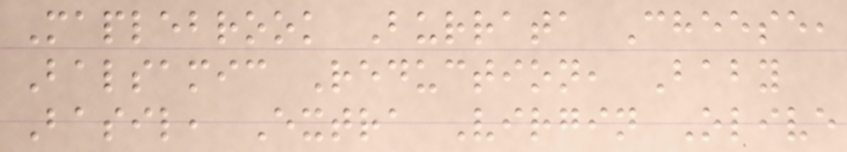Maplebrook Burrata Cheese,
Balsamic Reduction, Baby
Basil, Extra Virgin Olive
